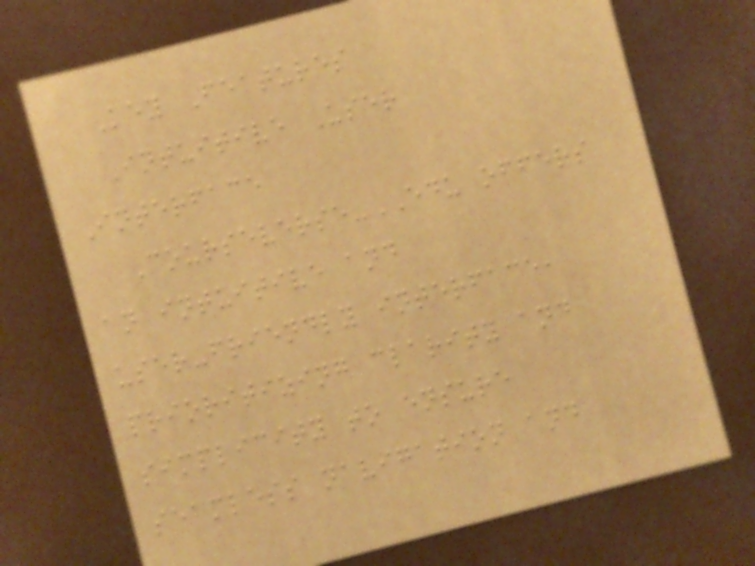Key Features
Intuitive User
Interface
Courseverse-EDU offers
an intuitive and
user-friendly interface,
prioritizing clarity and
simplicity to ensure
seamless navigation and
